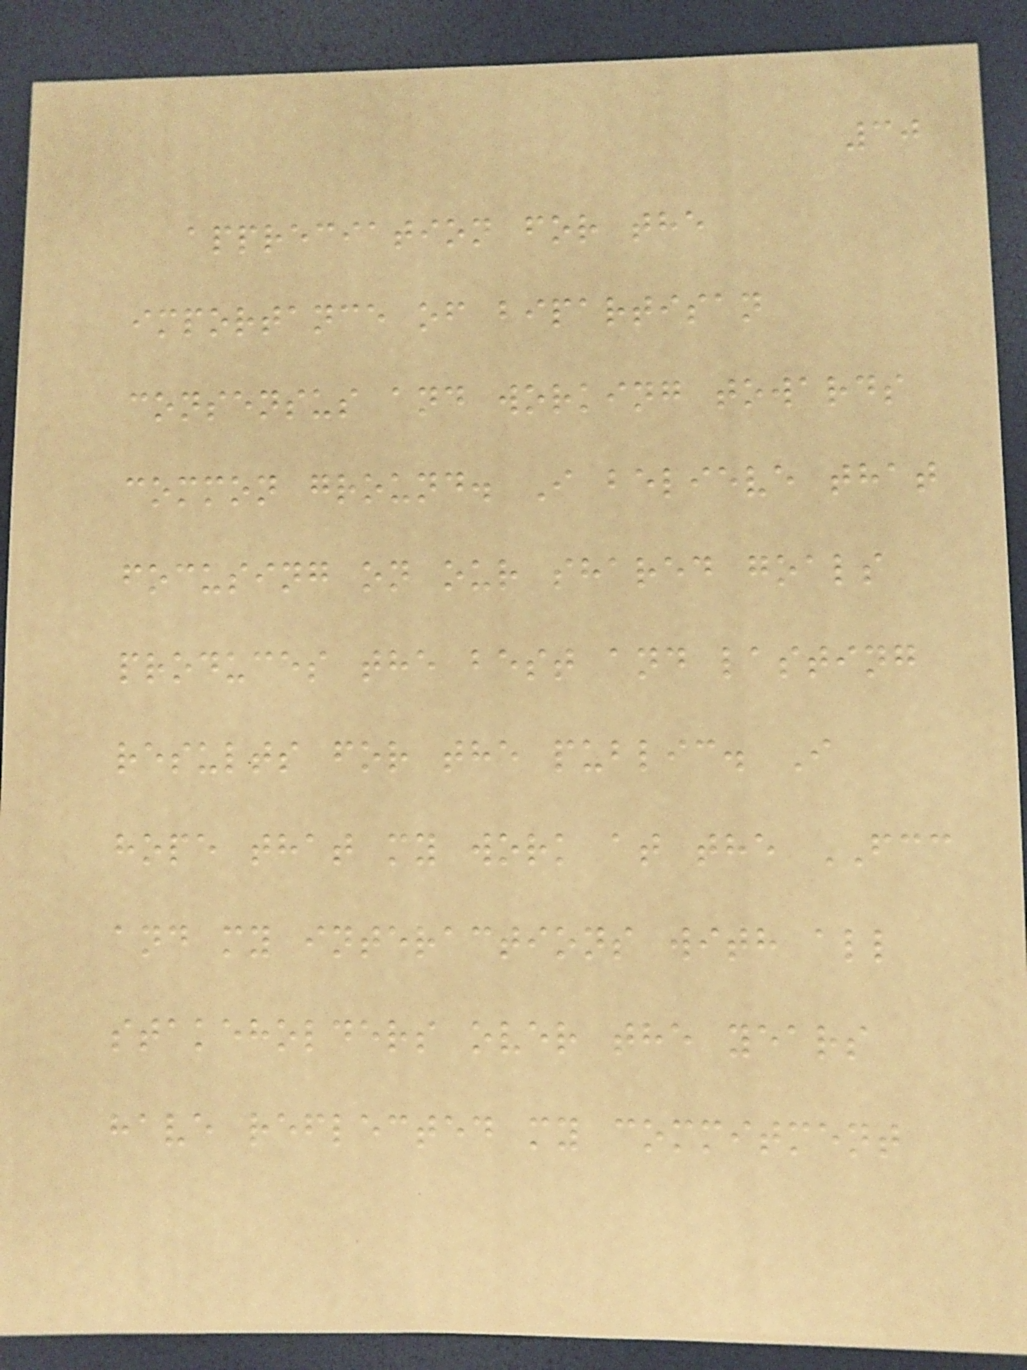30
appreciation for the
importance of bipartisan
consensus and working towards
common ground. I believe that
focusing on our shared goals
produces the best and lasting
results for the public. I
hope that my work at the FCC
and my interactions with all
stakeholders over the years
have reflected my commitment
